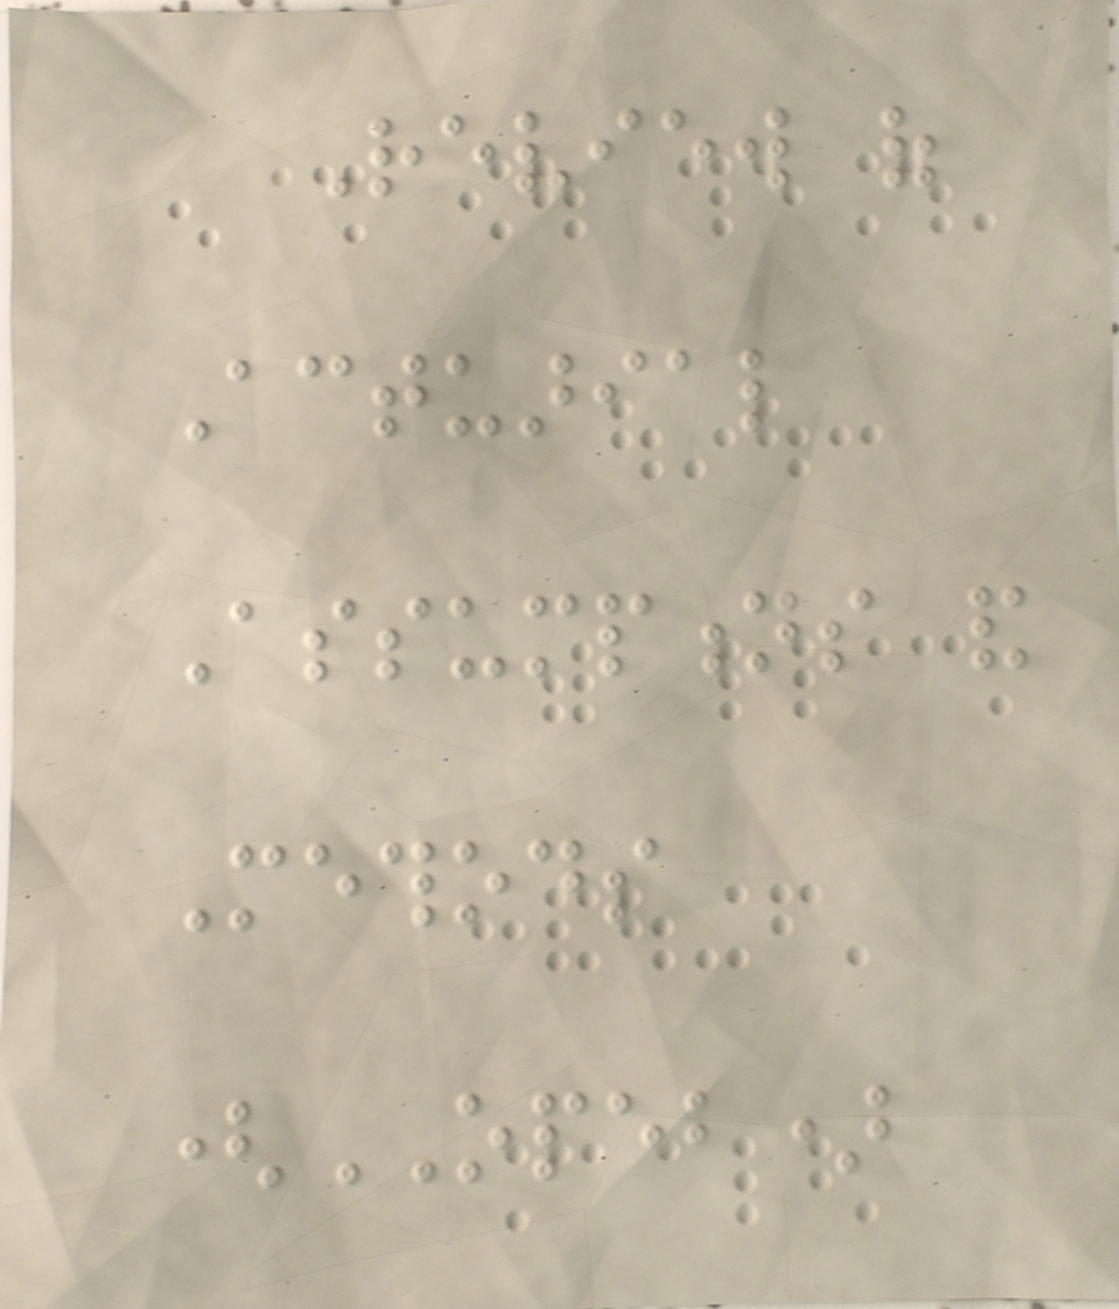Review of
Actuarial
Assumptions and
Methods
(OPEB)
